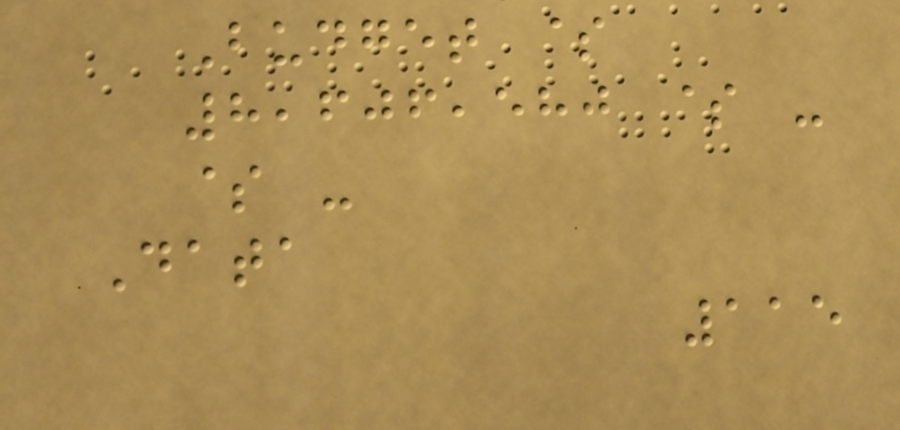Budget $
8,606,580 $ -
$ -
Data
115
